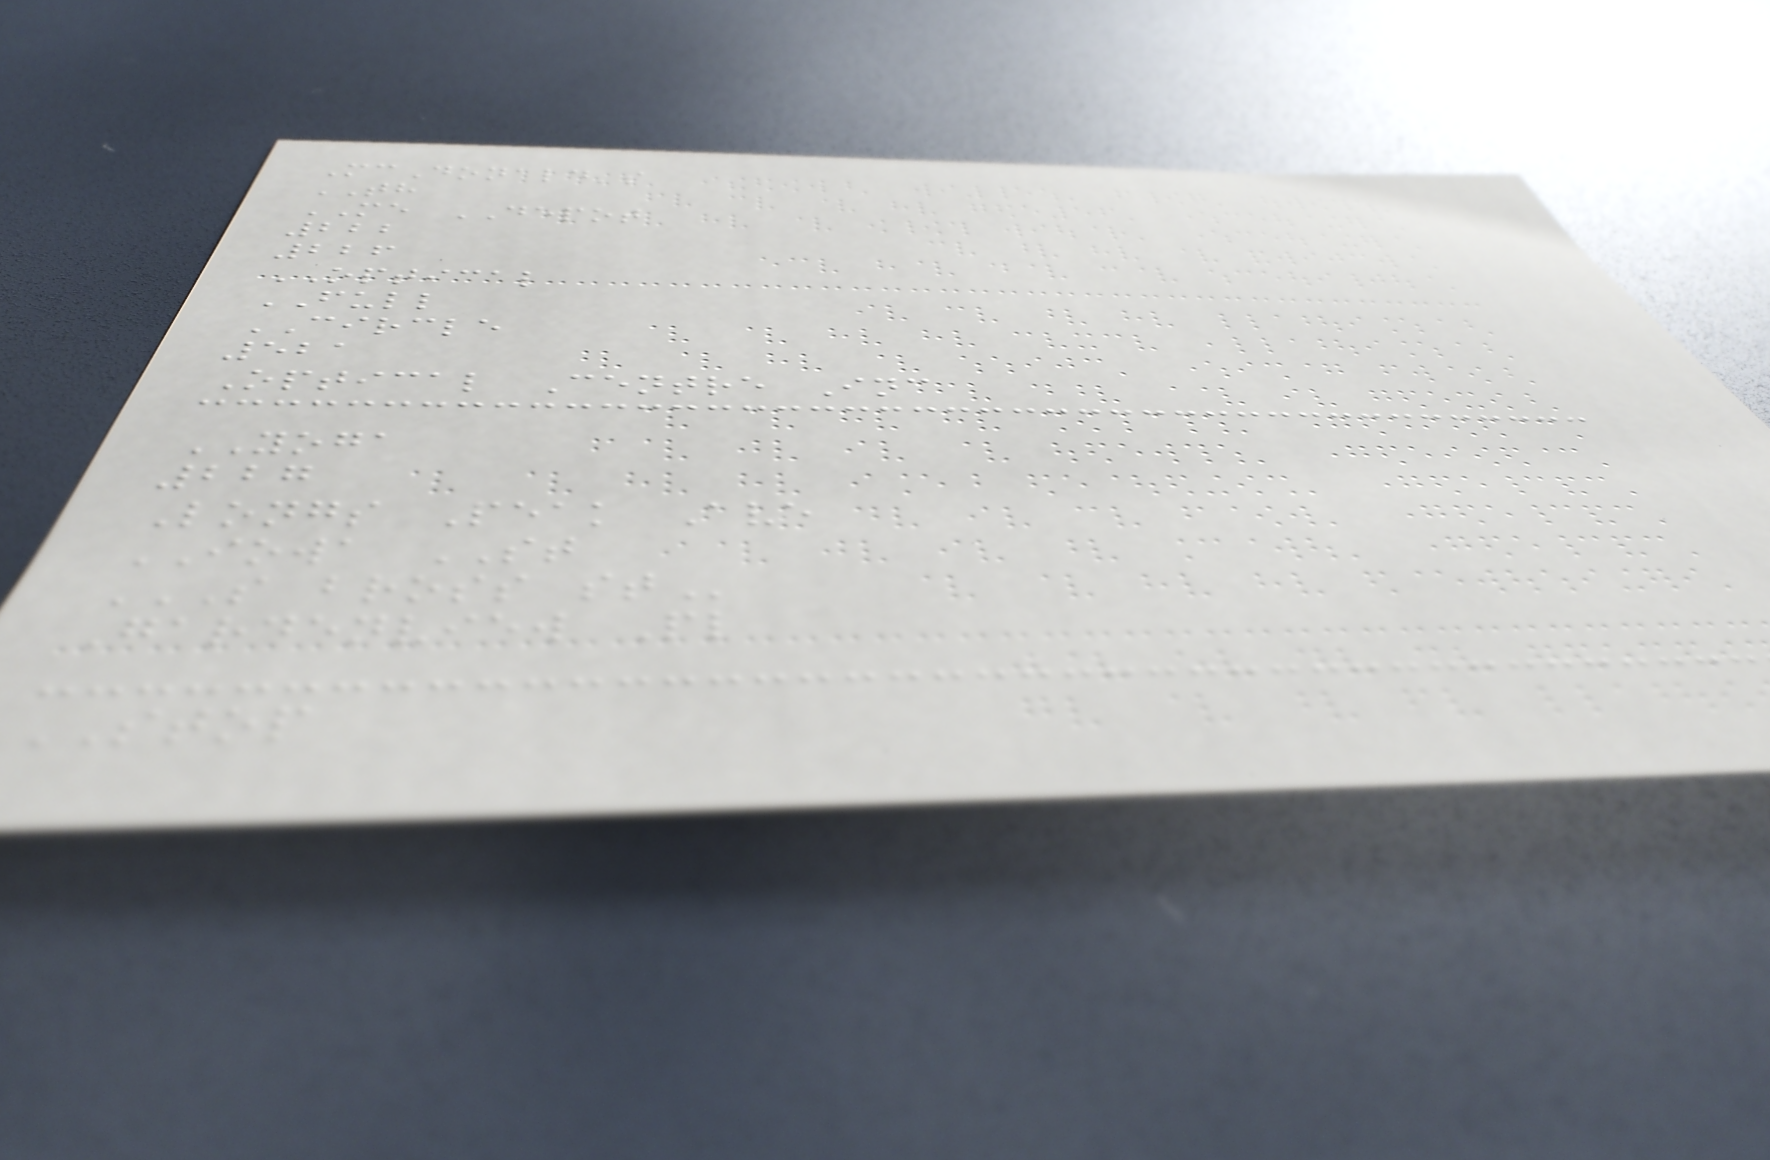McDonald's
TH
ME DEPOT
222
226
OPTICAL
FULL
CIRCLE
521
Optical Centre Inc
YOGA
227
Longs Peak Ave
IOWA ST
S BROSS ST
Gardenview Pl
STOP
